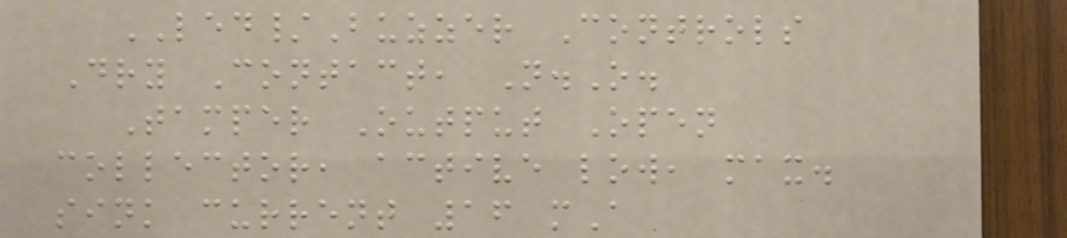LED/Buzzer Controls
Dry Contact, N.O.
Tamper Output Open
collector, active low, max.
sink current 16 mA
